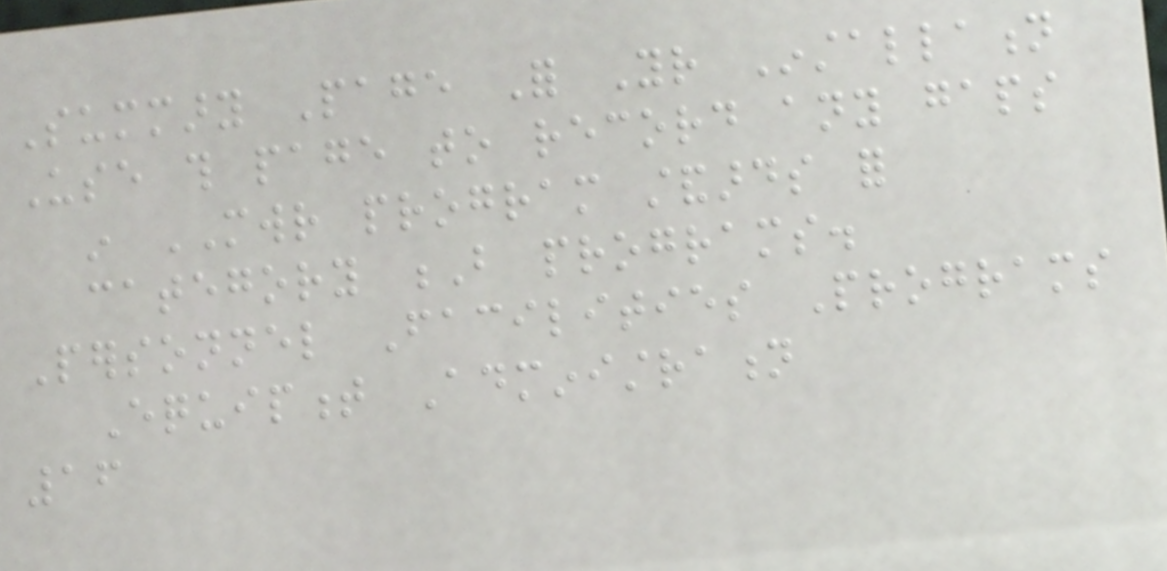Summary Page For Your Installation
Use this page to record any gaps
in MWR program standards for
category B programs.
Personnel Facilities Programs
Equipment Administration
16
